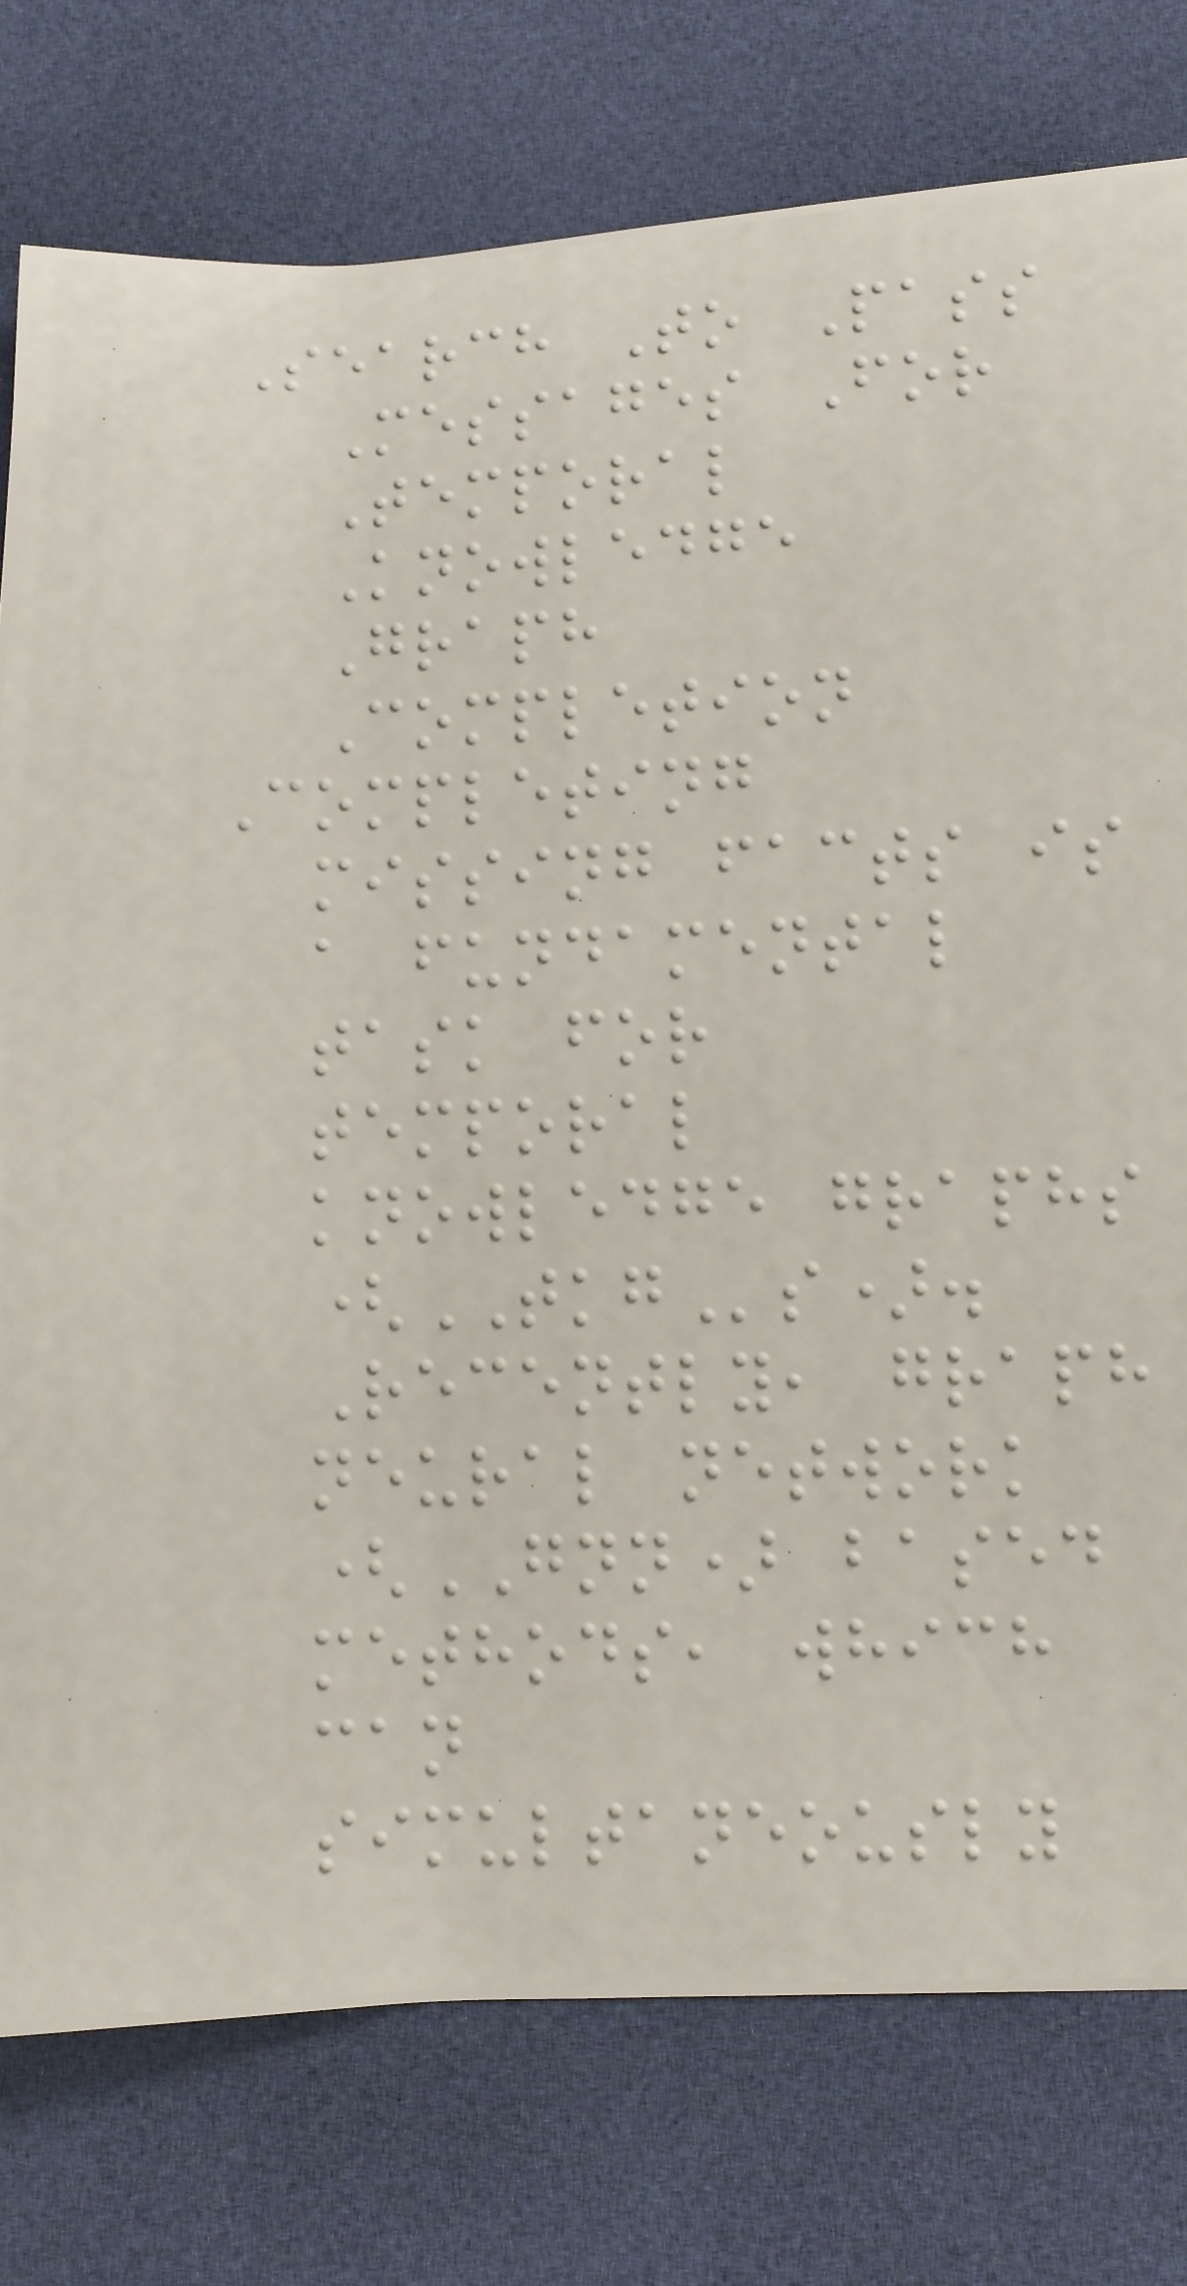Search To Pass
Messages For
Temporal
Knowledge
Graph
Completion
Completing
missing facts is
a fundamental
task for
temporal
knowledge graphs
(TKGs).
Recently, graph
neural network
(GNN) based
methods, which
can
simultaneously
